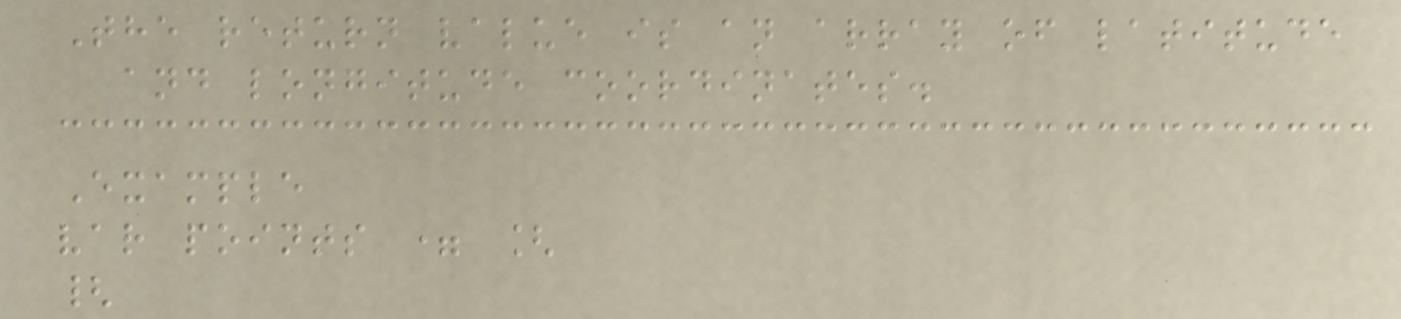The return value is an array of latitude
and longitude coordinates.
Example
var points = [
{
